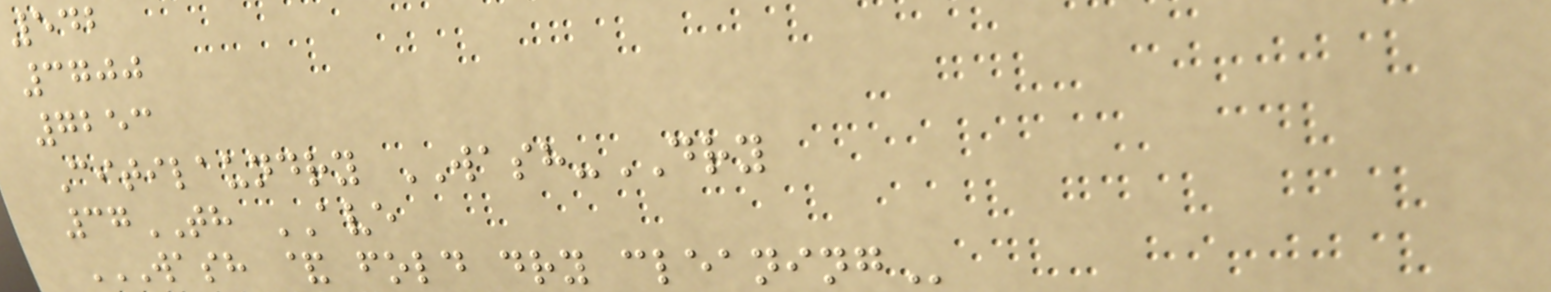542
3700
7253
Citilaundry WASH-DRY
37TH AVE
WASH & FOLD DRY CLEANING
